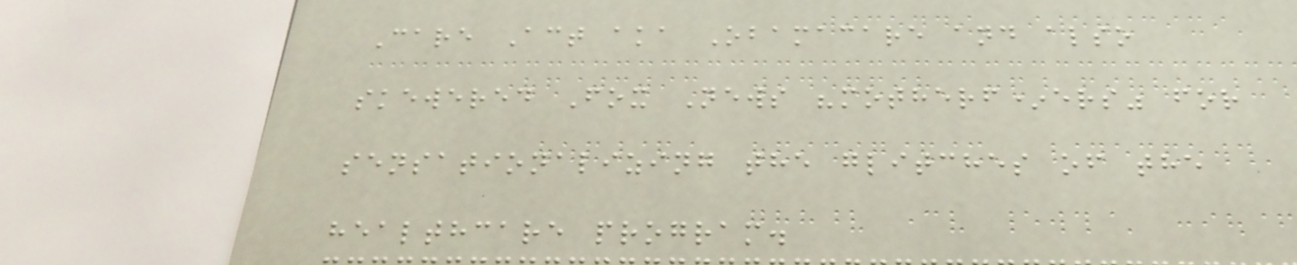Care Act aka Obamacare and also
skewered Fox News "motherf*ers" for
sensationalizing the glitches of the
healthcare program.
